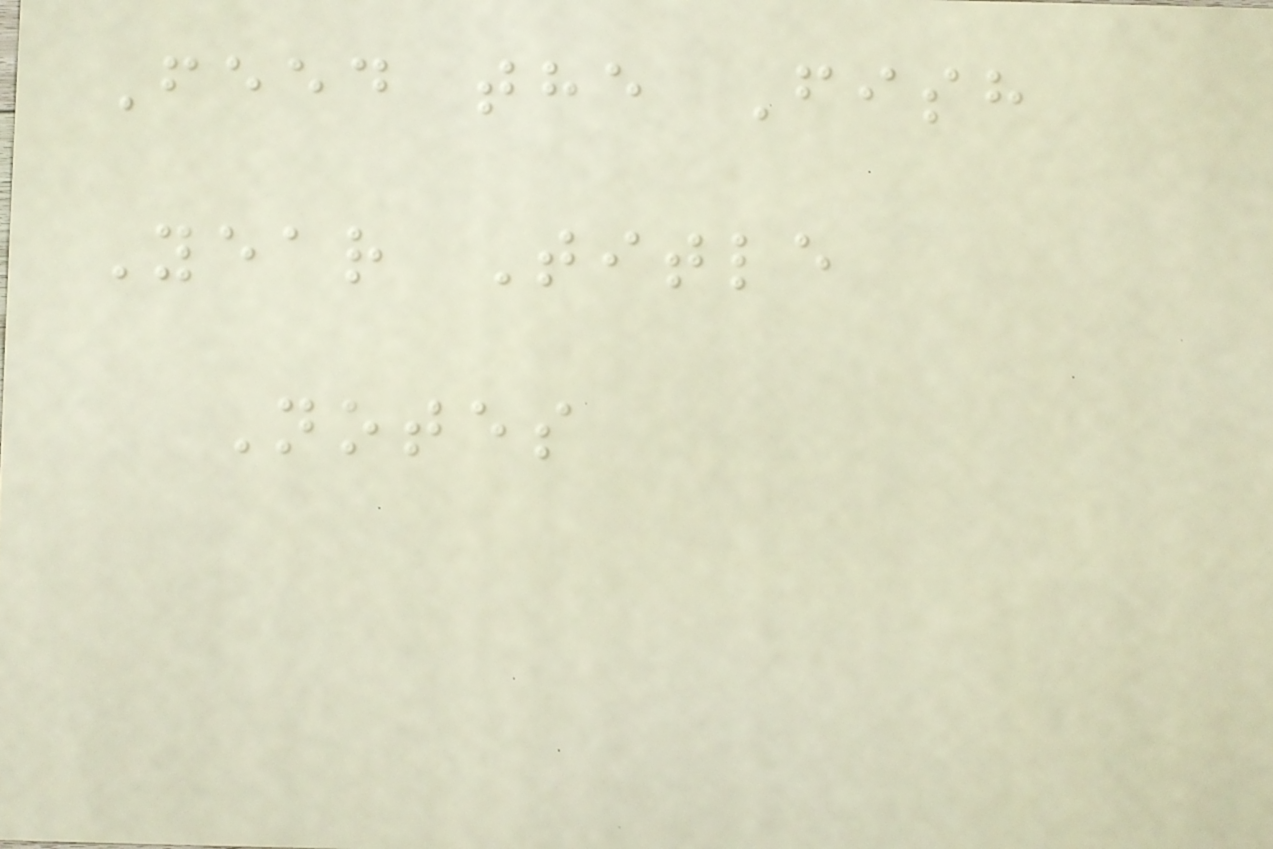Feed the Fish
Year Title
Notes
